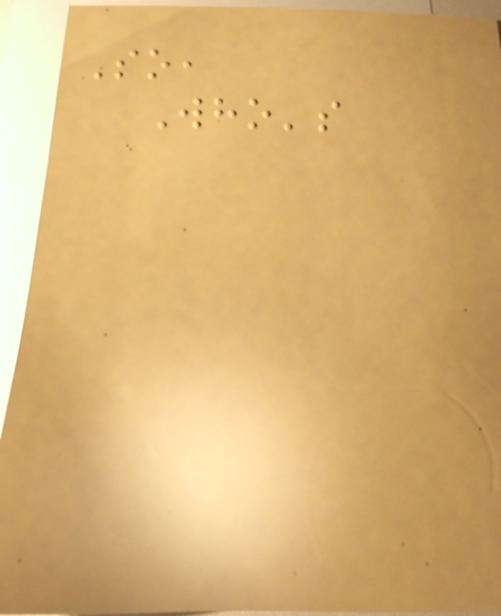So,
Who's
